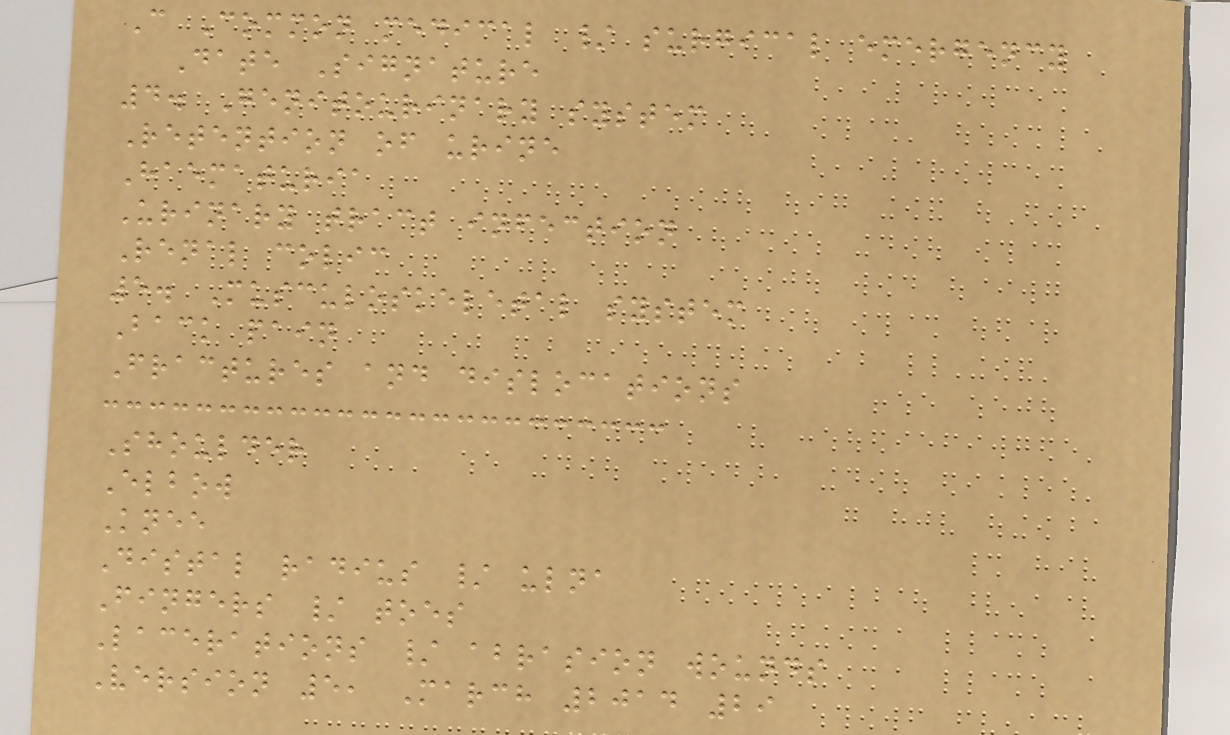C Common medical / surgical emergency
Date Signature
4. Genitourinary system
Retention of urine
Haematuria
Urinary tract infection
Renal colic
5. Musculoskeletal system
Back pain
Fractures and dislocations
Shoulder
Elbow
Knee
Distal radius / ulna
Fingers / toes
Lacerations / abrasion wounds
Version 5, March 2014 29
